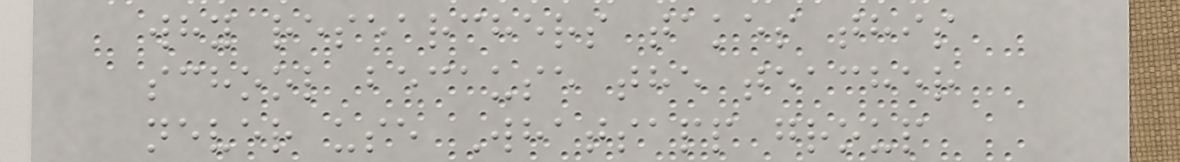why researchers takes this
school because the teacher
never use Whatsapp group
